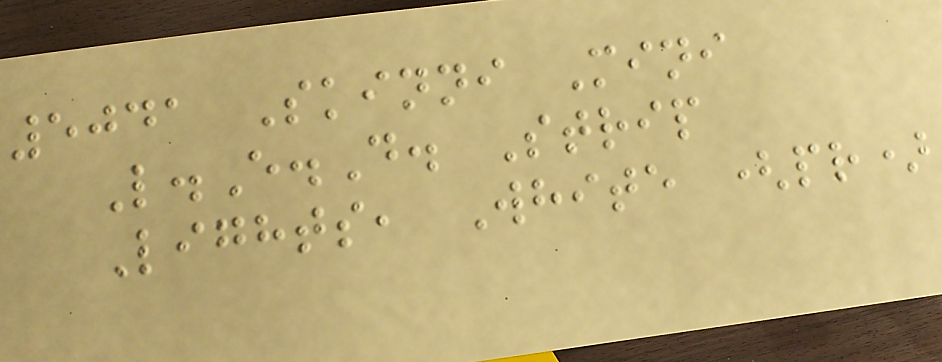5041 Skinni Mini
L.E.D. Strip
Lights, White (pr)
